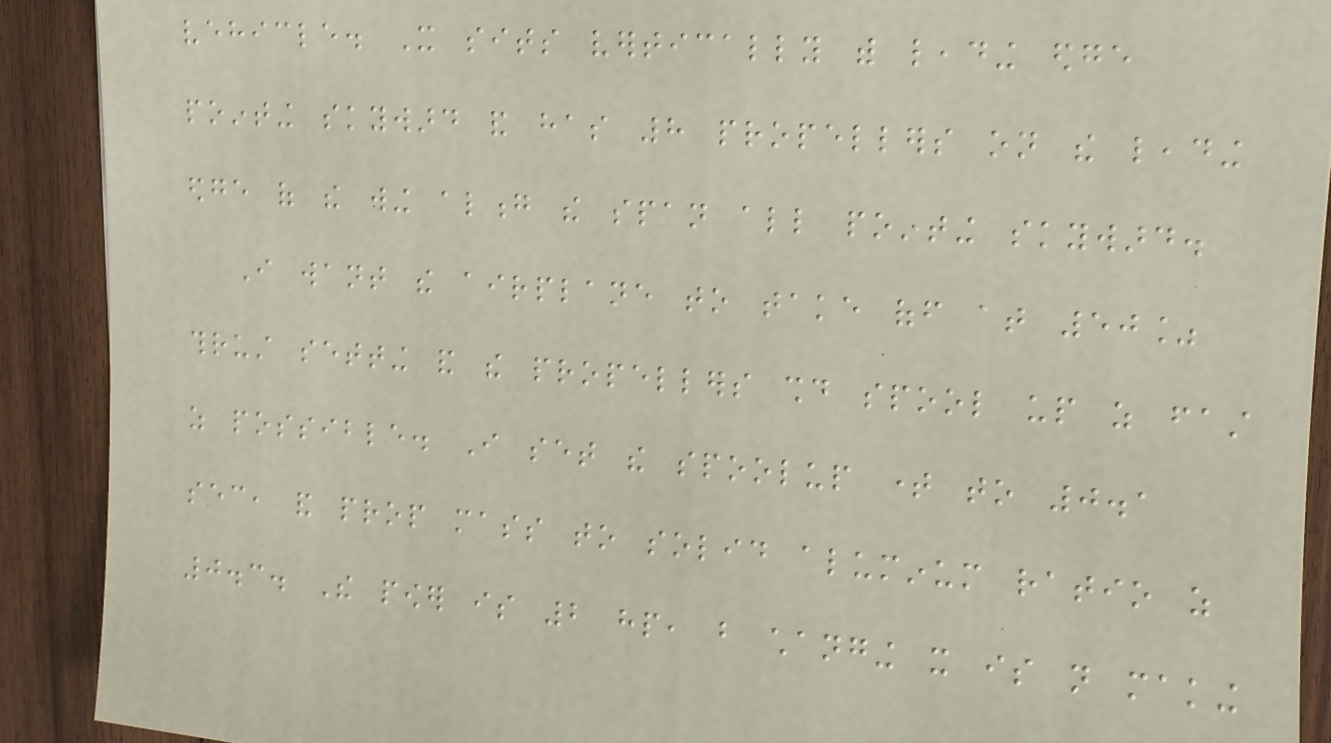vehicle. It sits vertically with leading edge
pointing skyward and has 8 propellers on the leading
edge of the wing along the span all pointing skyward.
I want the airplane to take off at 50%
thrust setting and the propellers should spool up as fast
as possible. I set the spoolup time to 0.1
sec, and prop mass to solid aluminum ratio as
0.3. The power is 2 hp, but changing it is not making
